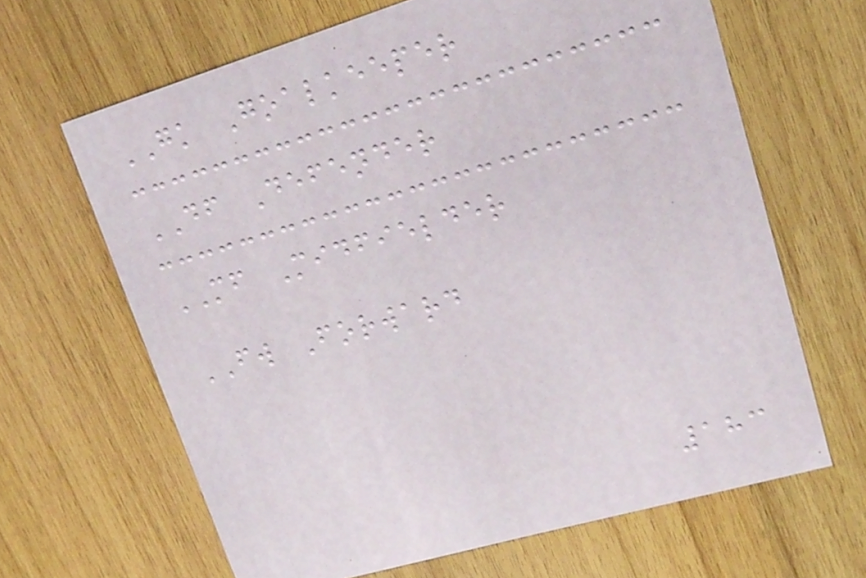GK Goalkeeper
DF Defender
MF Midfielder
FW Forward
183
